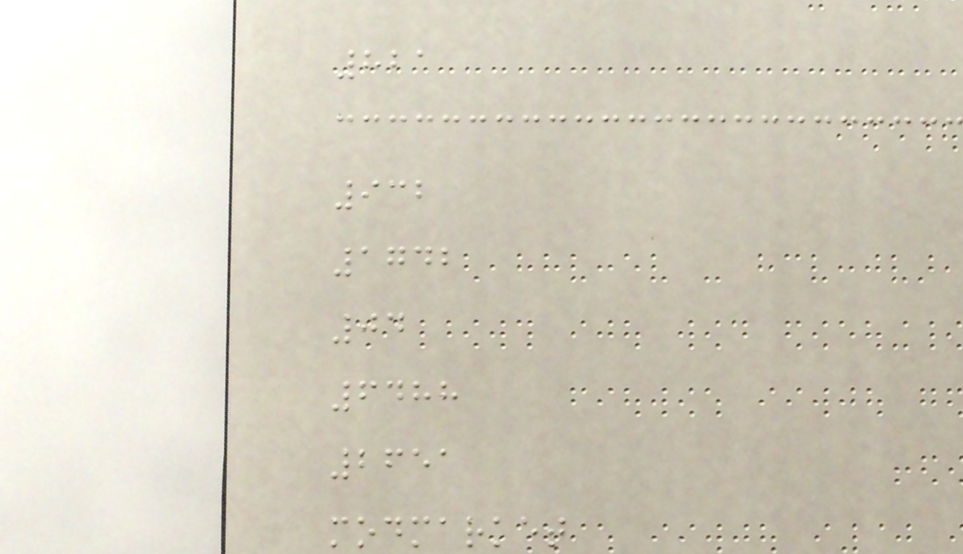821
932
1742
04
6488
2651
modmarket
